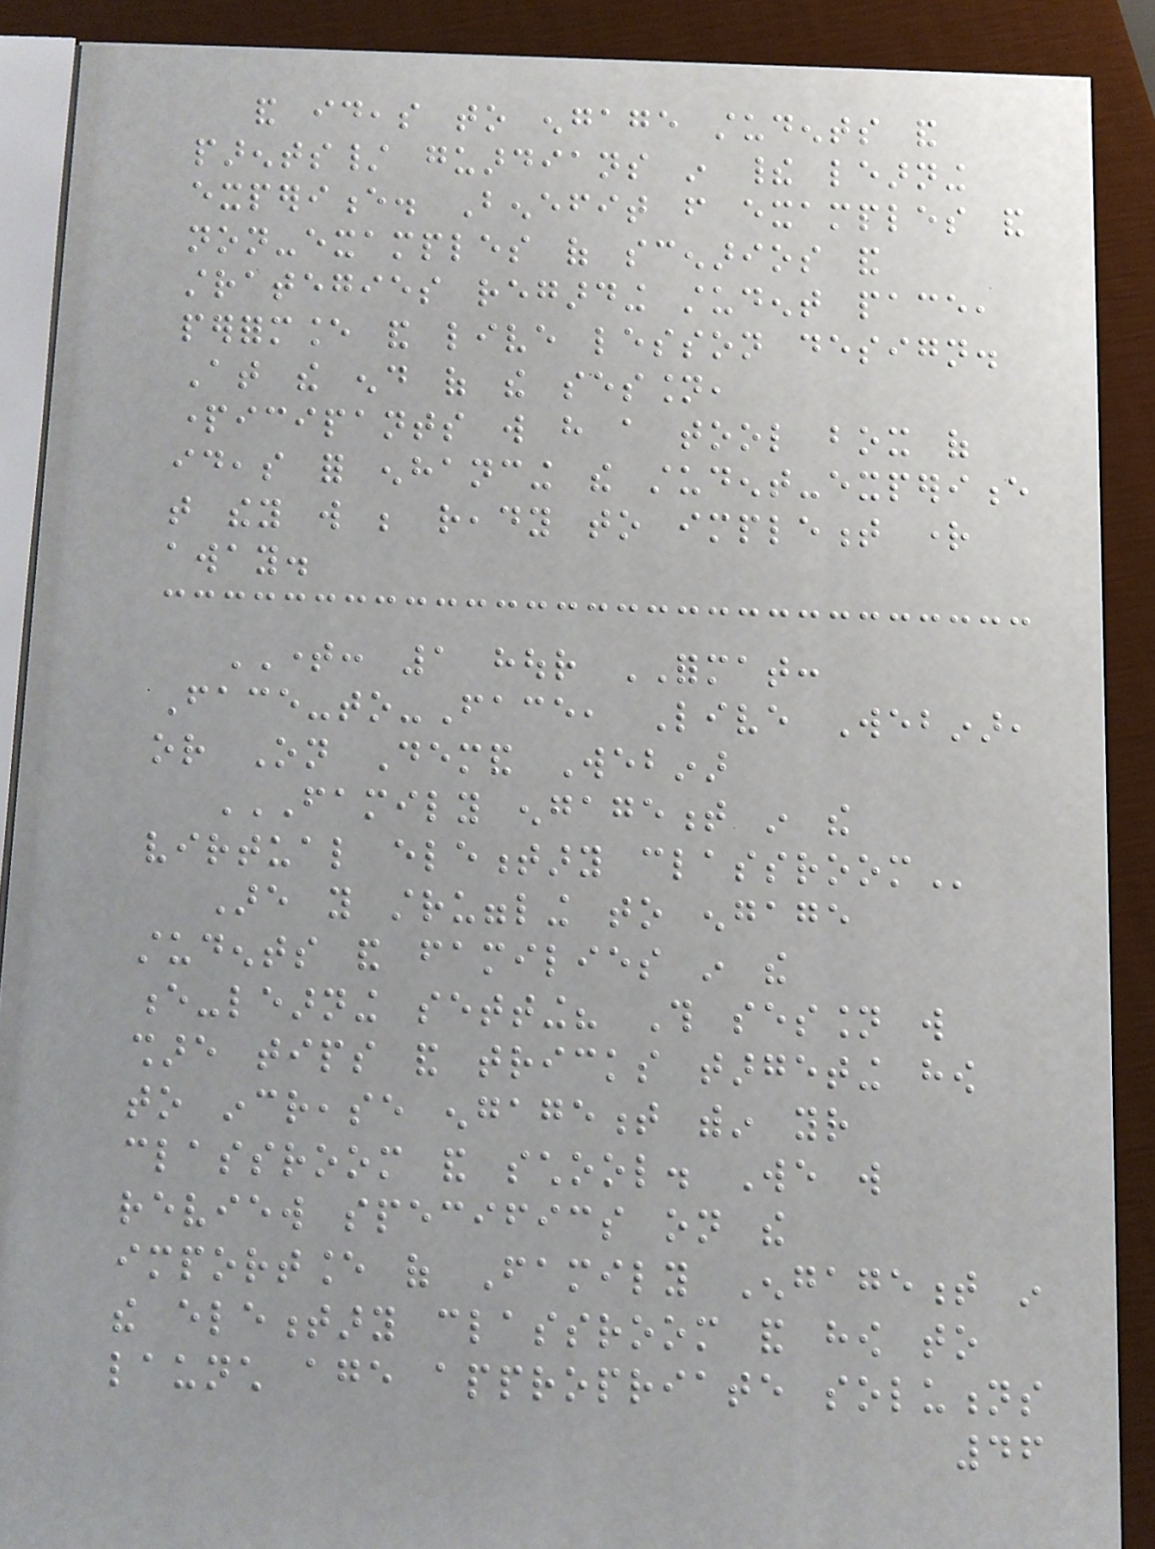and ideas to engage students and
parents/ guardians in their learning
experience. Benefit from examples and
non-examples of scenarios and
strategies regarding student pace,
performance and live lesson design.
At the end of the session,
participants will have a tool box of
ideas for enhancing the student-experience
that they will be ready to implement right
away.
TIME: 1 hour FORMAT:
Face-to-Face, Live Webinar,
or On Demand Webinar
FAMILY ENGAGEMENT IN THE
VIRTUAL ELEMENTARY CLASSROOM
Are you struggling to engage
students and families in the
e-learning setting? This session will
share tips and tricks targeting how
to increase engagement within your
classroom and school. We will
review specifics on the
importance of Family Engagement in
the elementary classroom and how to
launch age appropriate solutions
46
